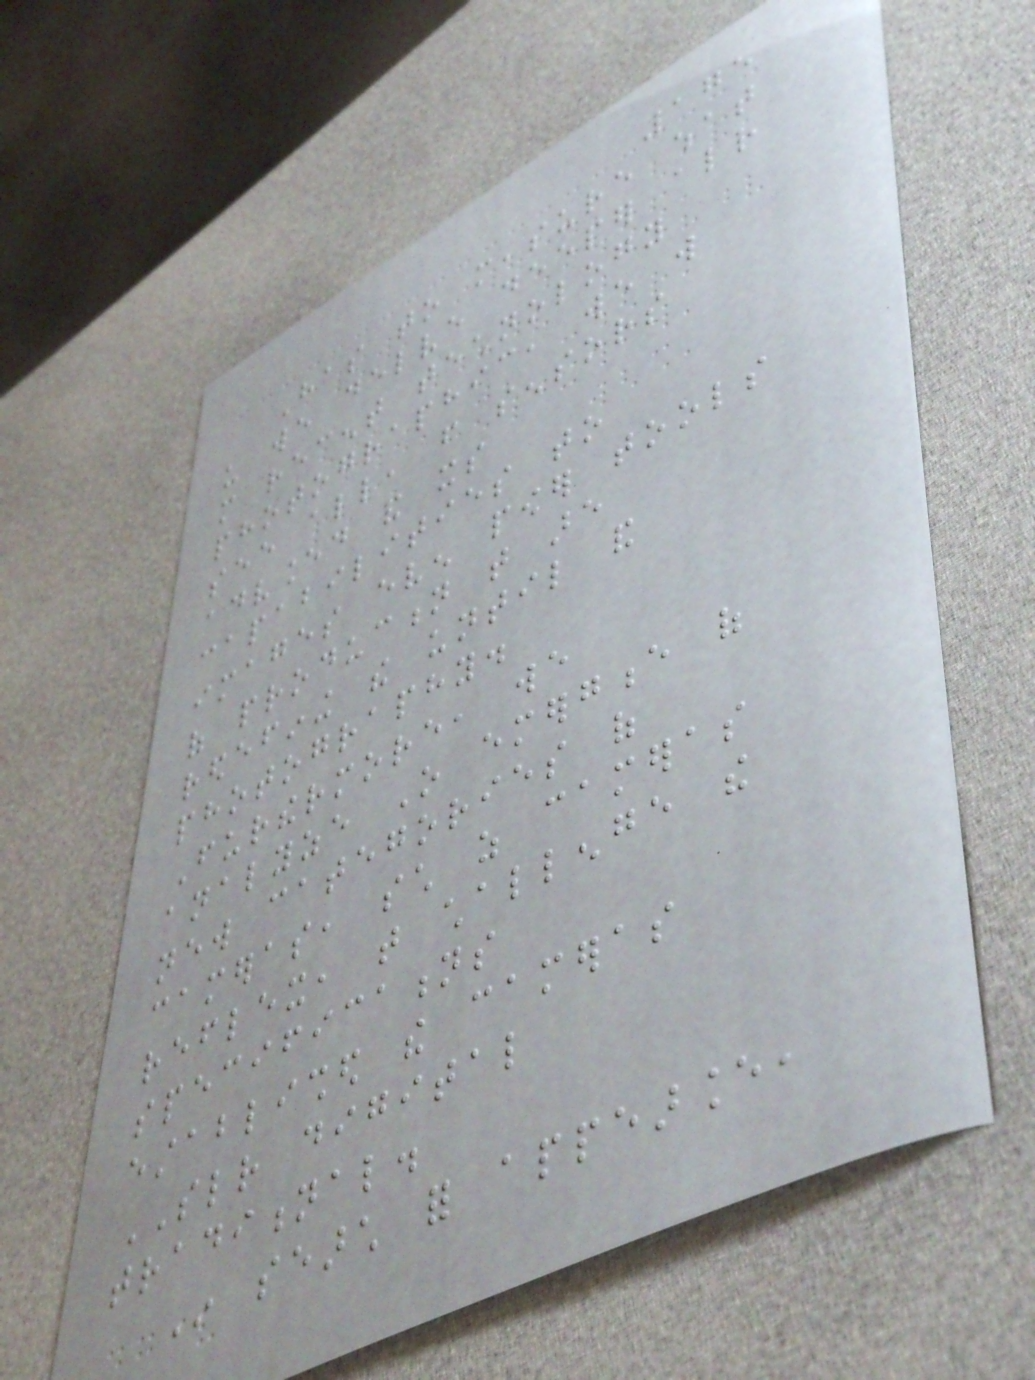175
Has to measure what
us we delve deeper already
more recent technology
photographic, we will
see all, from sensors
advanced and its
capabilities to
images even power tools
of production that are
redefining the until and
photography.
Furthermore, we
analyze O emergence of
new categories of
cameras, such as cameras
reflex, that challenge the
specifications
established the cameras
SLR digital
traditional.
In search for appearance,
